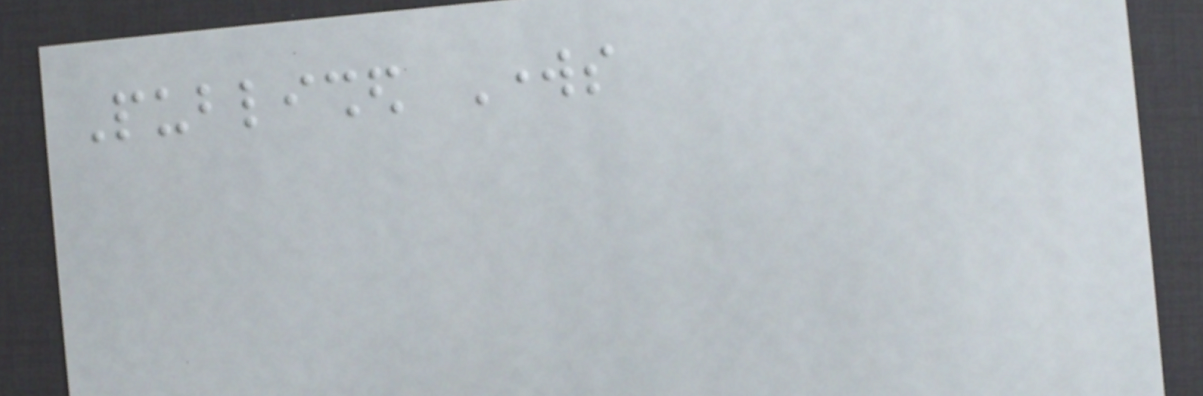Published Works
